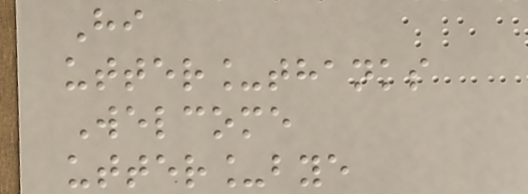Hi
utter_thanks
Welcome
utter_bye
